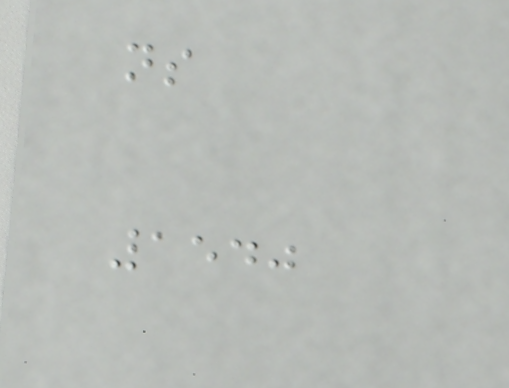ns
1540
